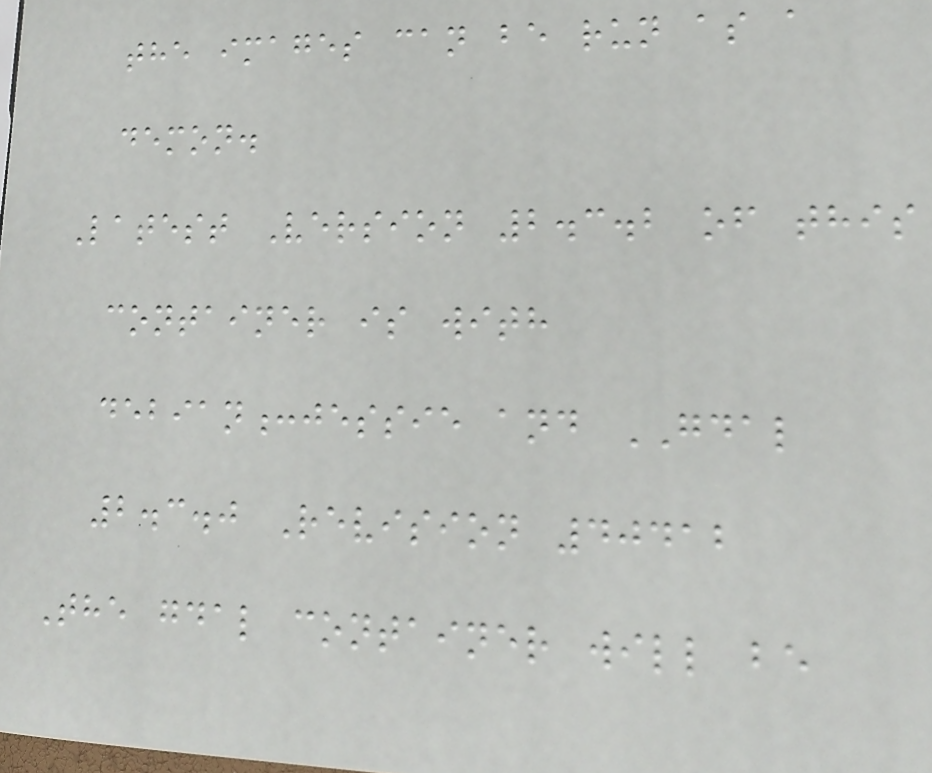the images can be run as a
demon.
Latest Version 2.3.2 of this
container is with
debian:jessie and GDAL
2.3.0 Revision 40412
The gdal container will be
